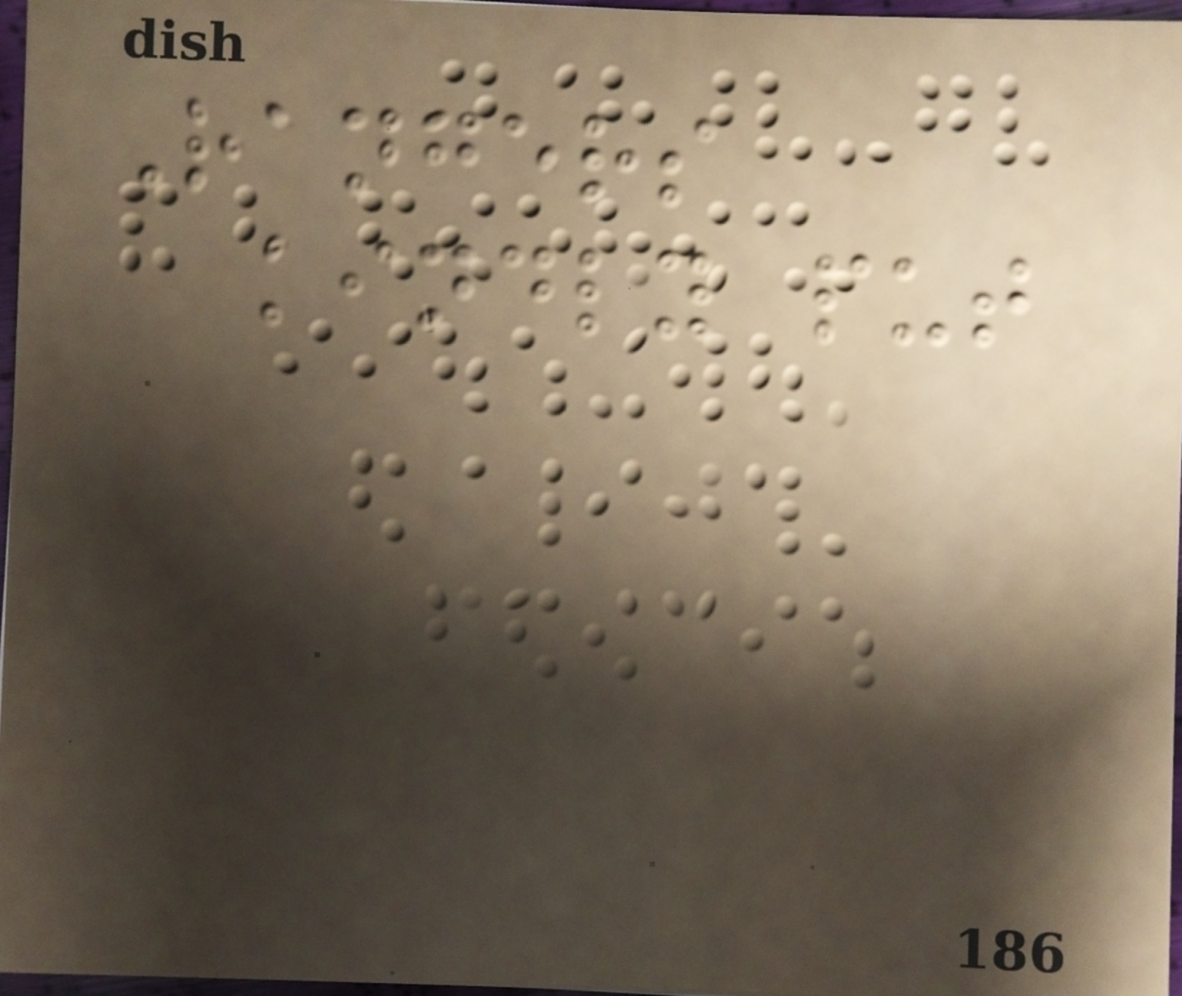Rangers
kindly put
